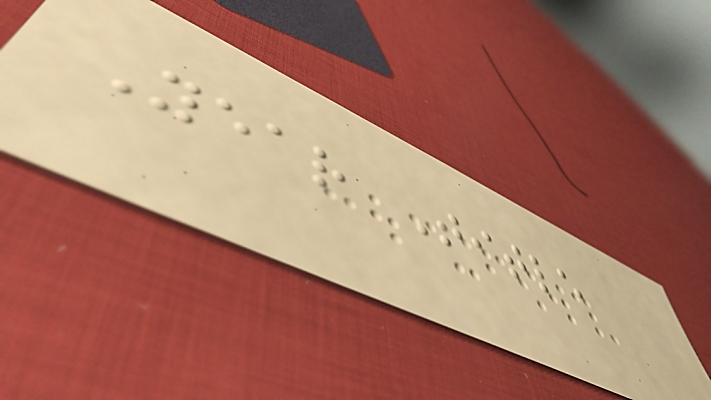Year Title
